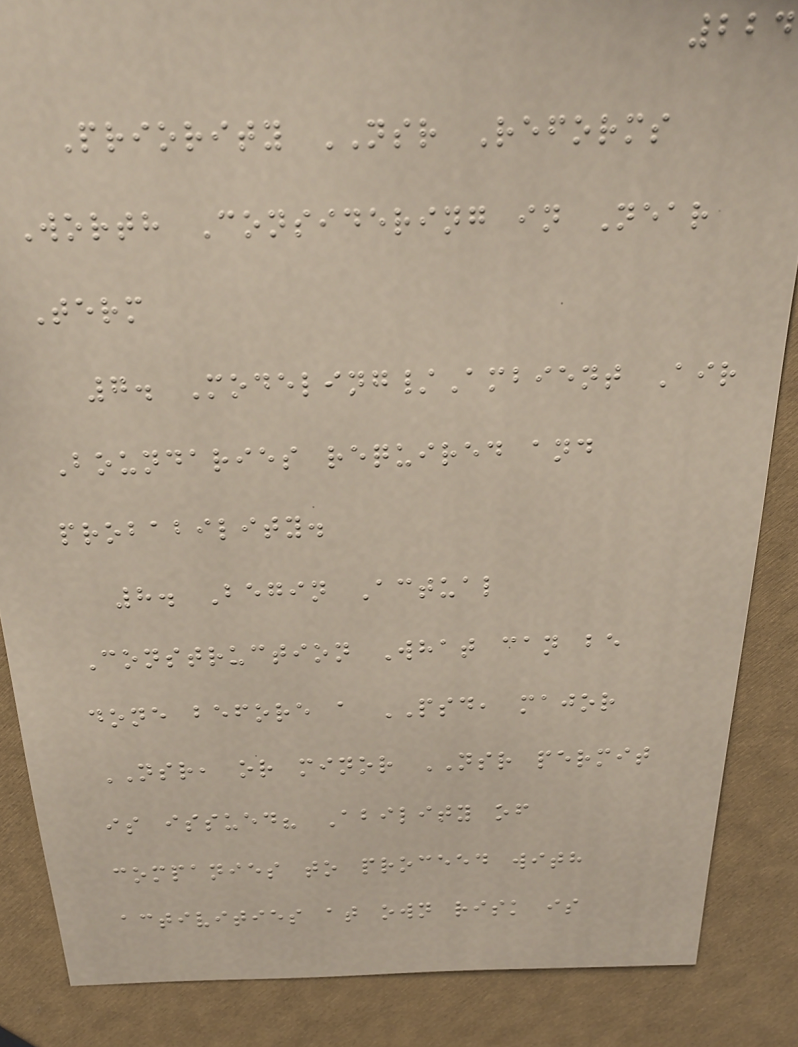224
Priority NSR Reforms
Worth Considering in Near
Term
7. Modeling/Ambient Air
Boundaries required and
probability.
8. Begin Actual
Construction What can be
done before a PSD, major
NSR, or minor NSR permit
is issued? Ability of
companies to proceed with
activities at own risk is
